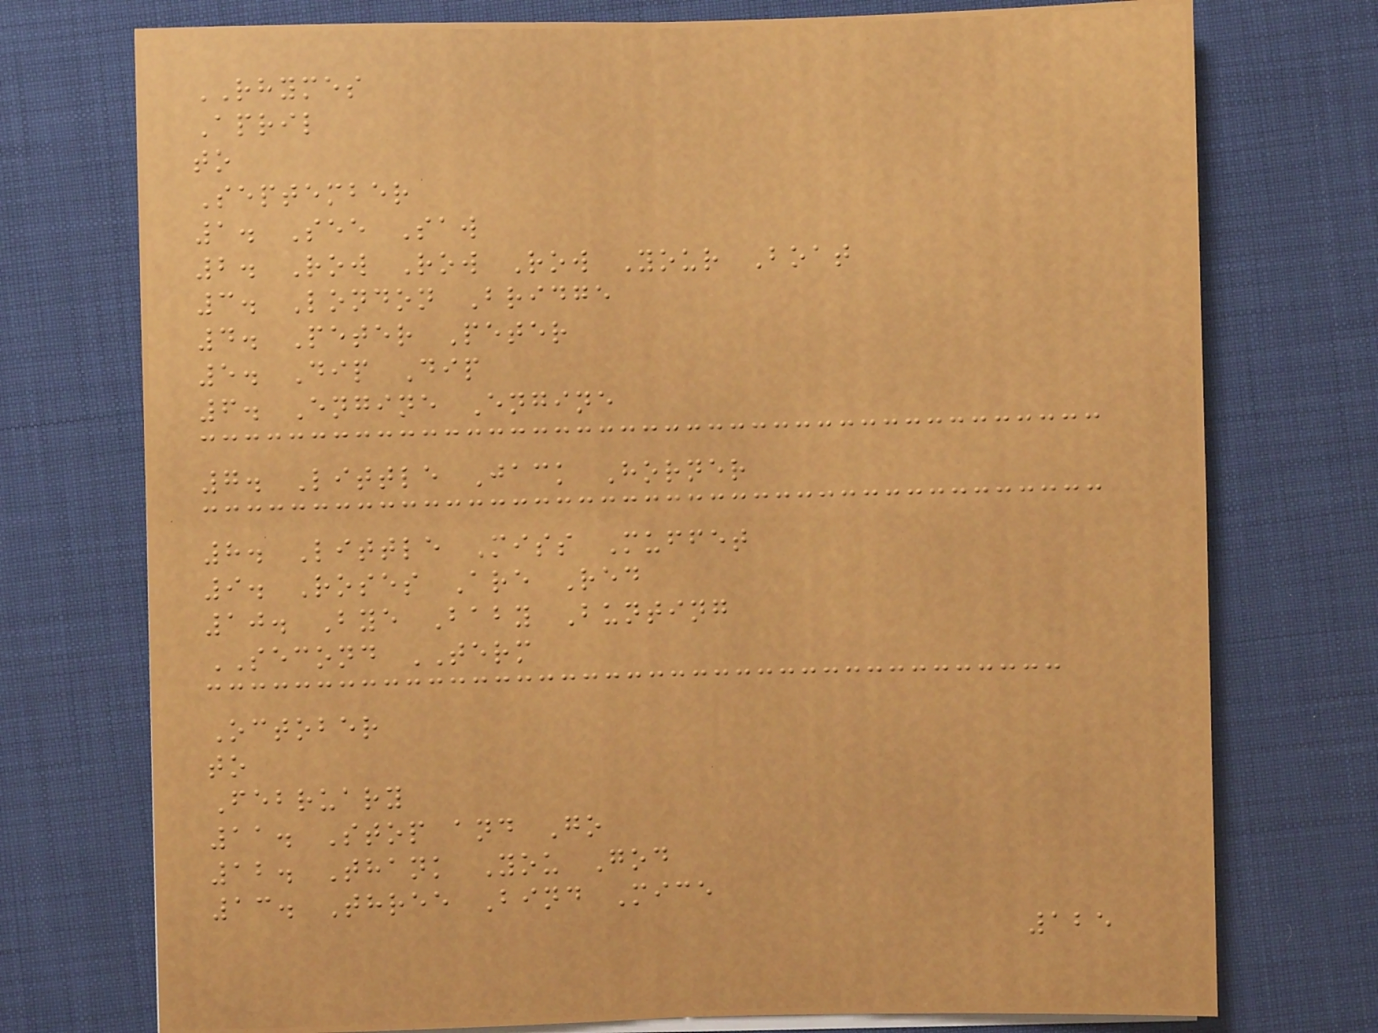RHYMES
April
to
September
1. See Saw
2. Row Row Row Your Boat
3. London Bridge
4. Peter Peter
5. Dip Dip
6. Engine Engine
7. Little Jack Horner
8. Little Miss Muffet
9. Roses Are Red
10. Bye Baby Bunting
SECOND TERM
October
to
February
11. Stop and Go
12. Thank You God
13. Three Bind Mice
125
